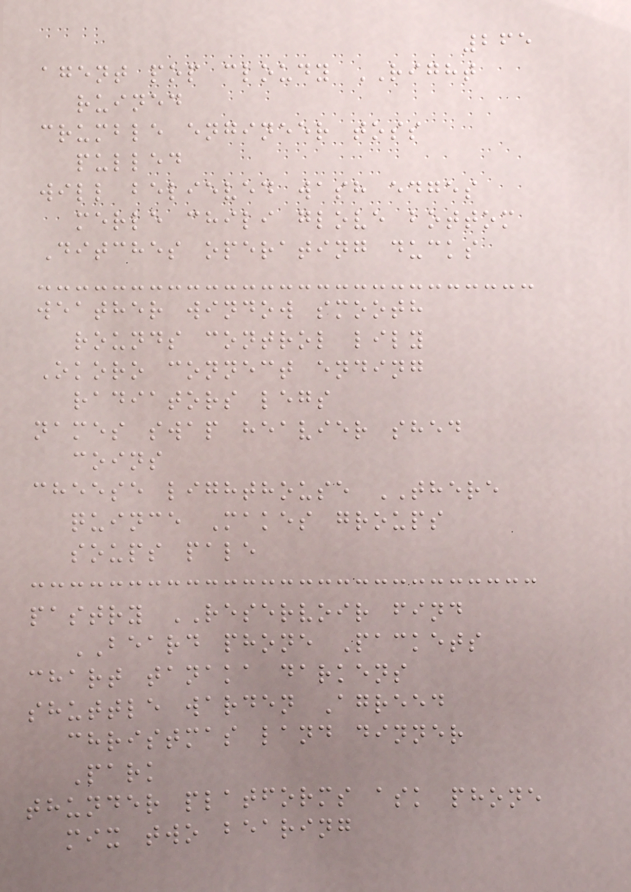265
agent pop cloudy RIGHT
ruined
crumble engineer toss
pulled
will believed wash edges
merle chili glove bottom
Ditches operating ducks
weather window smooth
rounds control lily
Okoro connect ending
radiators legs
names swap heavier shed
coins
cheese lighthouse THERE
quince Makes groups
soups pale
pastry RESERVOIR find
BEARD phone Packets
chart tanaka darkens
shuttle warden Agreed
christmas land dinner
Park
thunder platforms ask phone
mix two bearing
